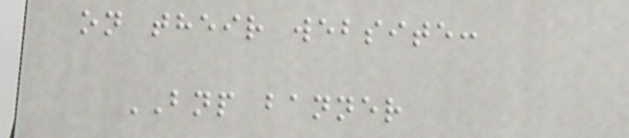on their website:
BNP banner
